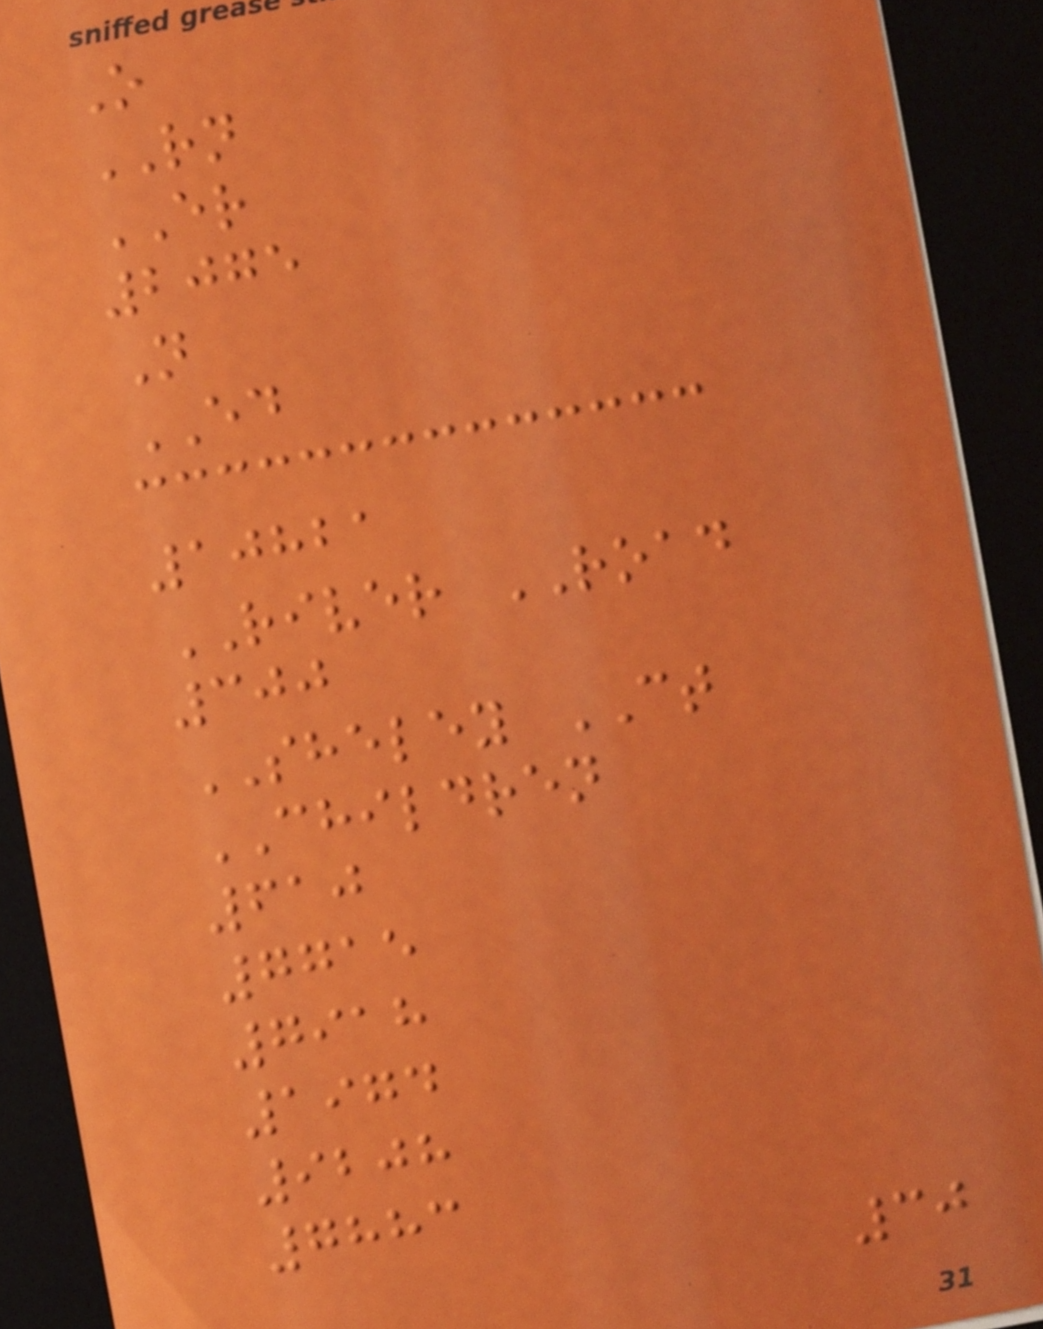O
RN
ER
2075
N
ED
10821
RIVER ROAD
300
SHELEY CT
CHILDREN
610
7715
7918
1974
9208
7883
30
